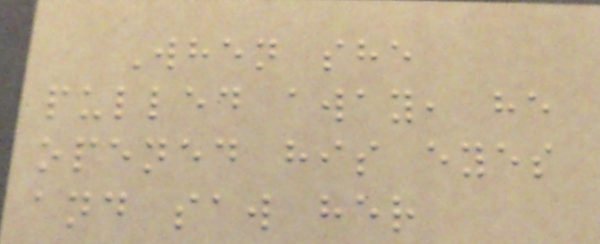When she
pulled away, he
opened his eyes
and saw her
